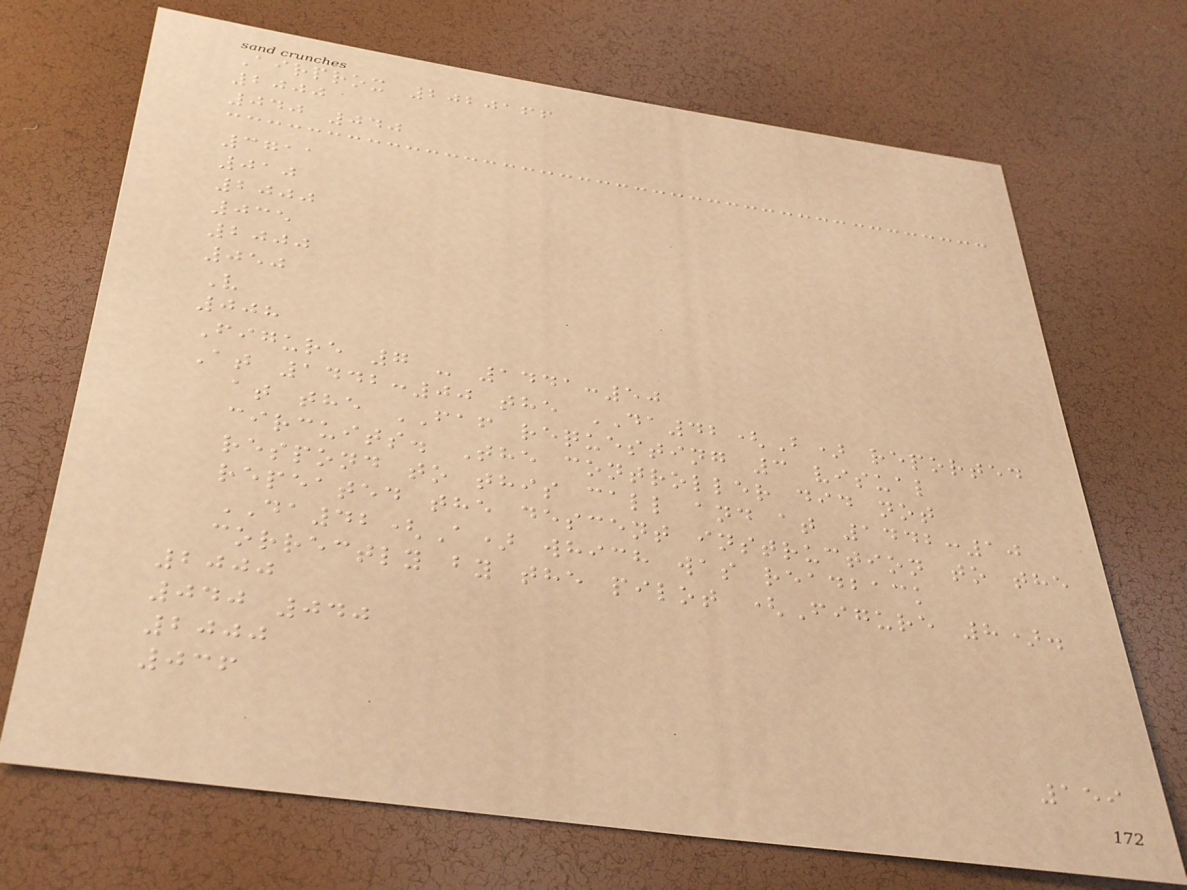Airprox 2020166
2000
040 040
3711
010
2000
035
2000
050
V
008
Figure 7 - 1441:50
At 1442:00 the DA42(B) reported
at the FAF requesting 3 visual
circuits. The controller did not
respond to this call and at 1442:10
repeated the descent instruction to the
DA42(A) which was readback
correctly by the pilot (Figure 8).
2000
040 040
2000
036
159
